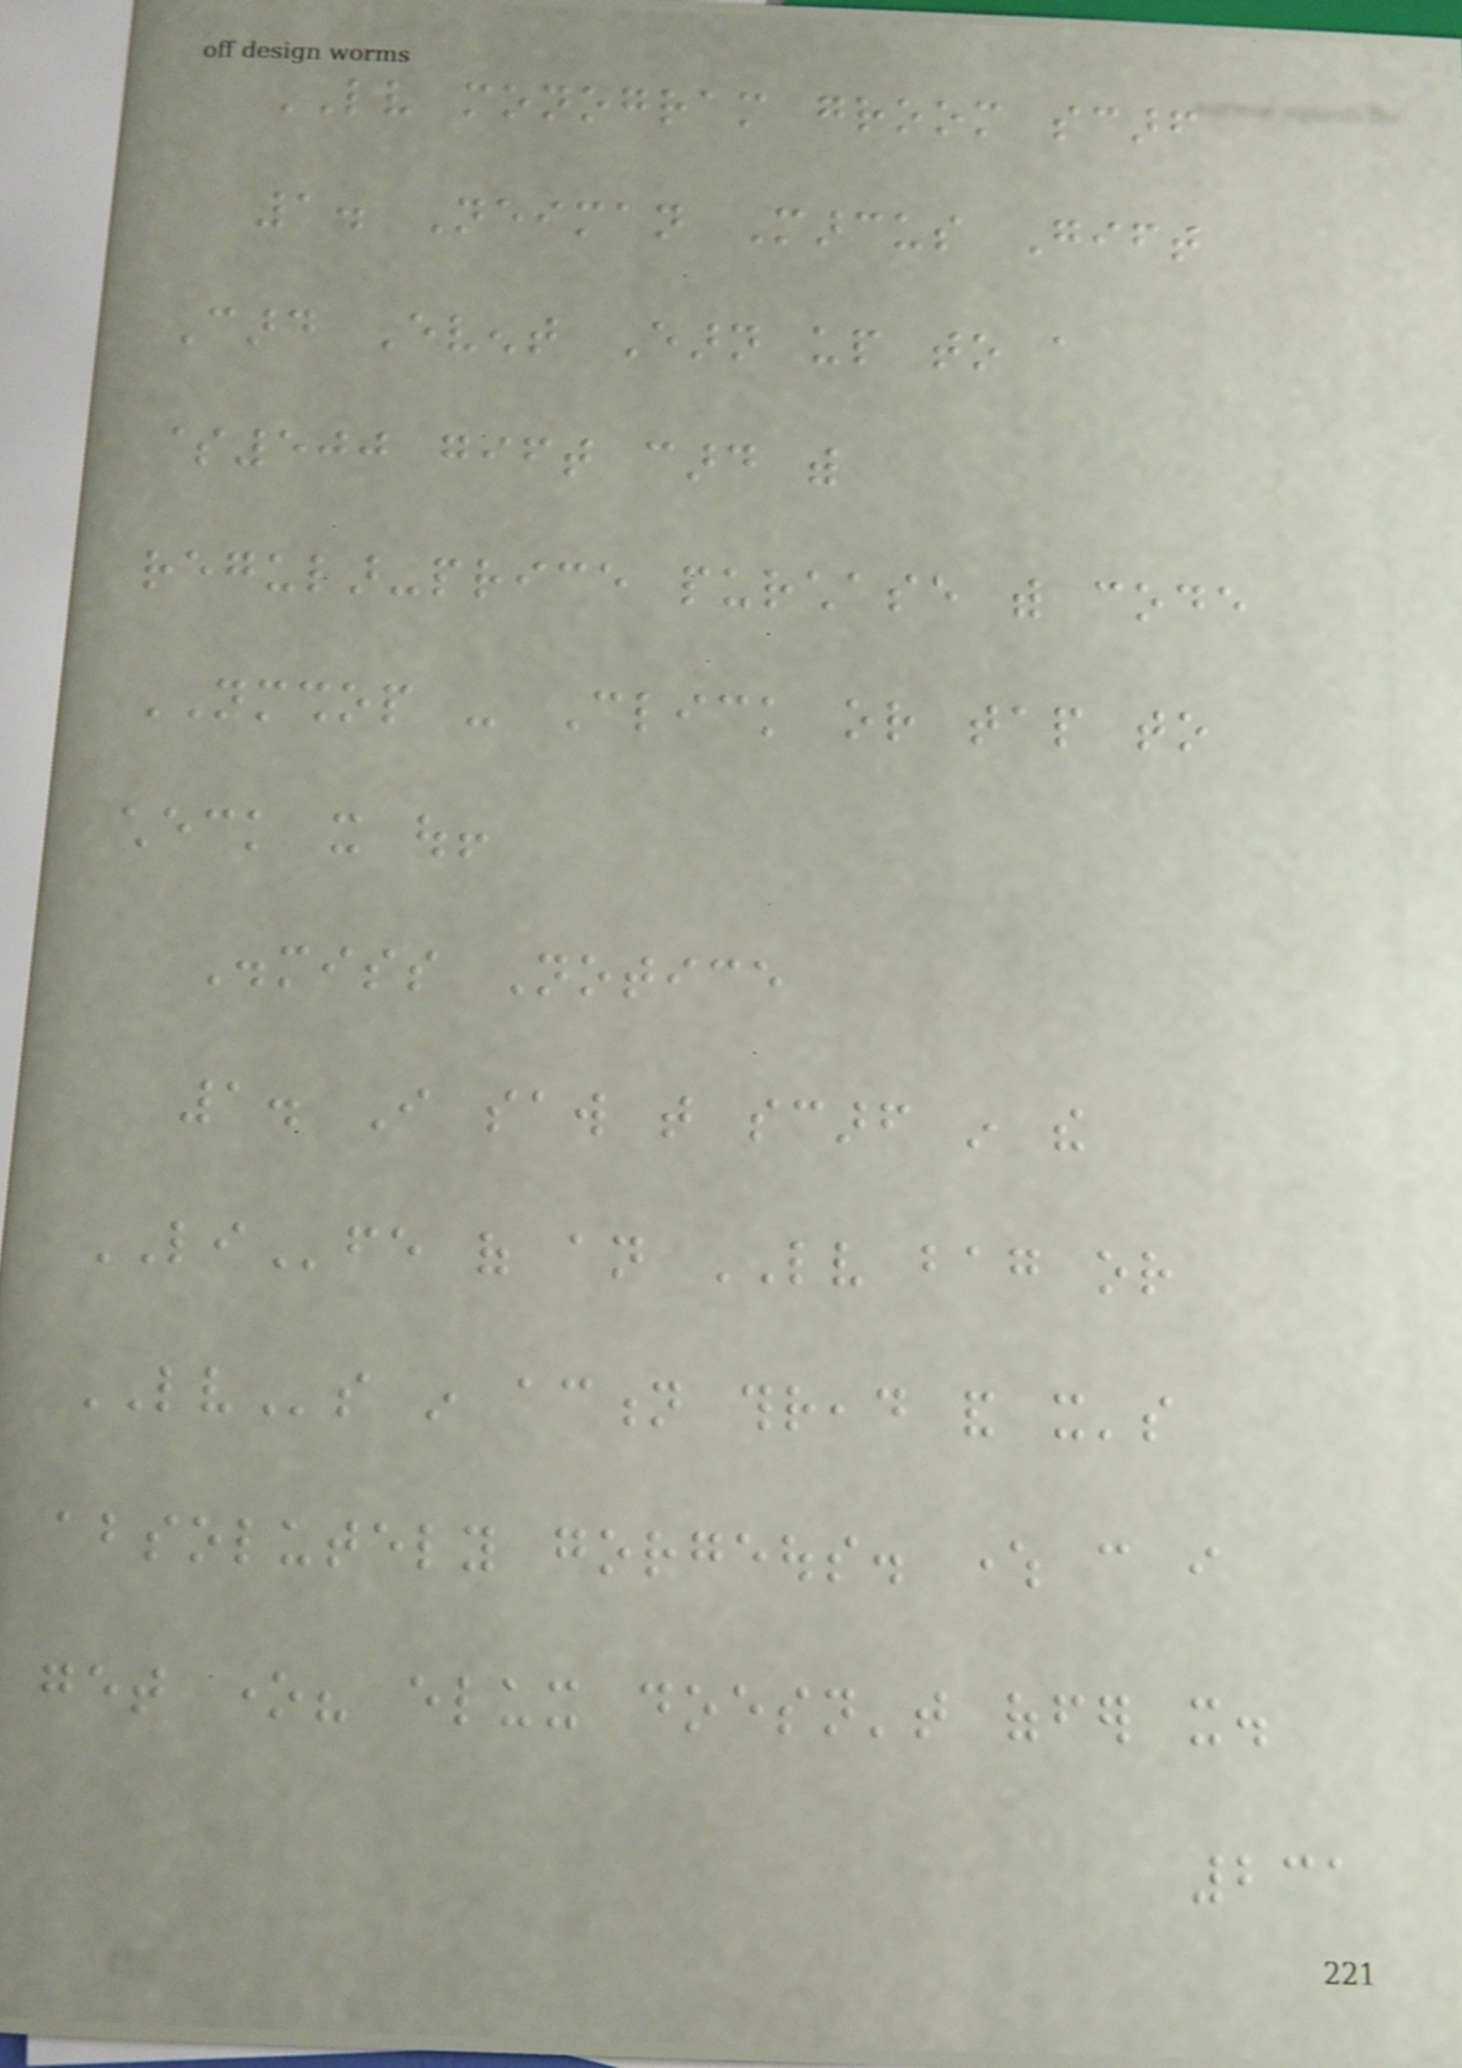LV monogram groom scarf
1. Neiman Marcus Gift
Card Event Earn up to a
$500 gift card with
regular-price purchase with code
NMSHOP - Click or tap to
check it out!
Dismiss Notice
1. I saw that scarf in the
LIfe of an LV bag or
LVs in action thread and it's
absolutely gorgeous. where can i
get one? elux doesn't offer it.
231
